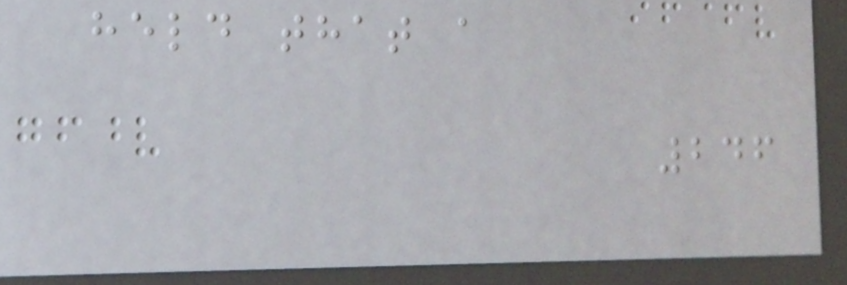held that a
246
